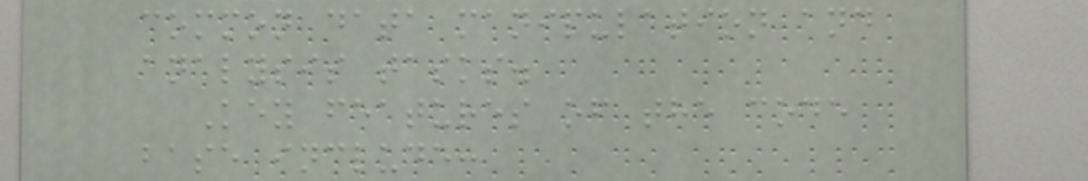common data manipulation and
analysis tasks.
Key features of the code
base include:
